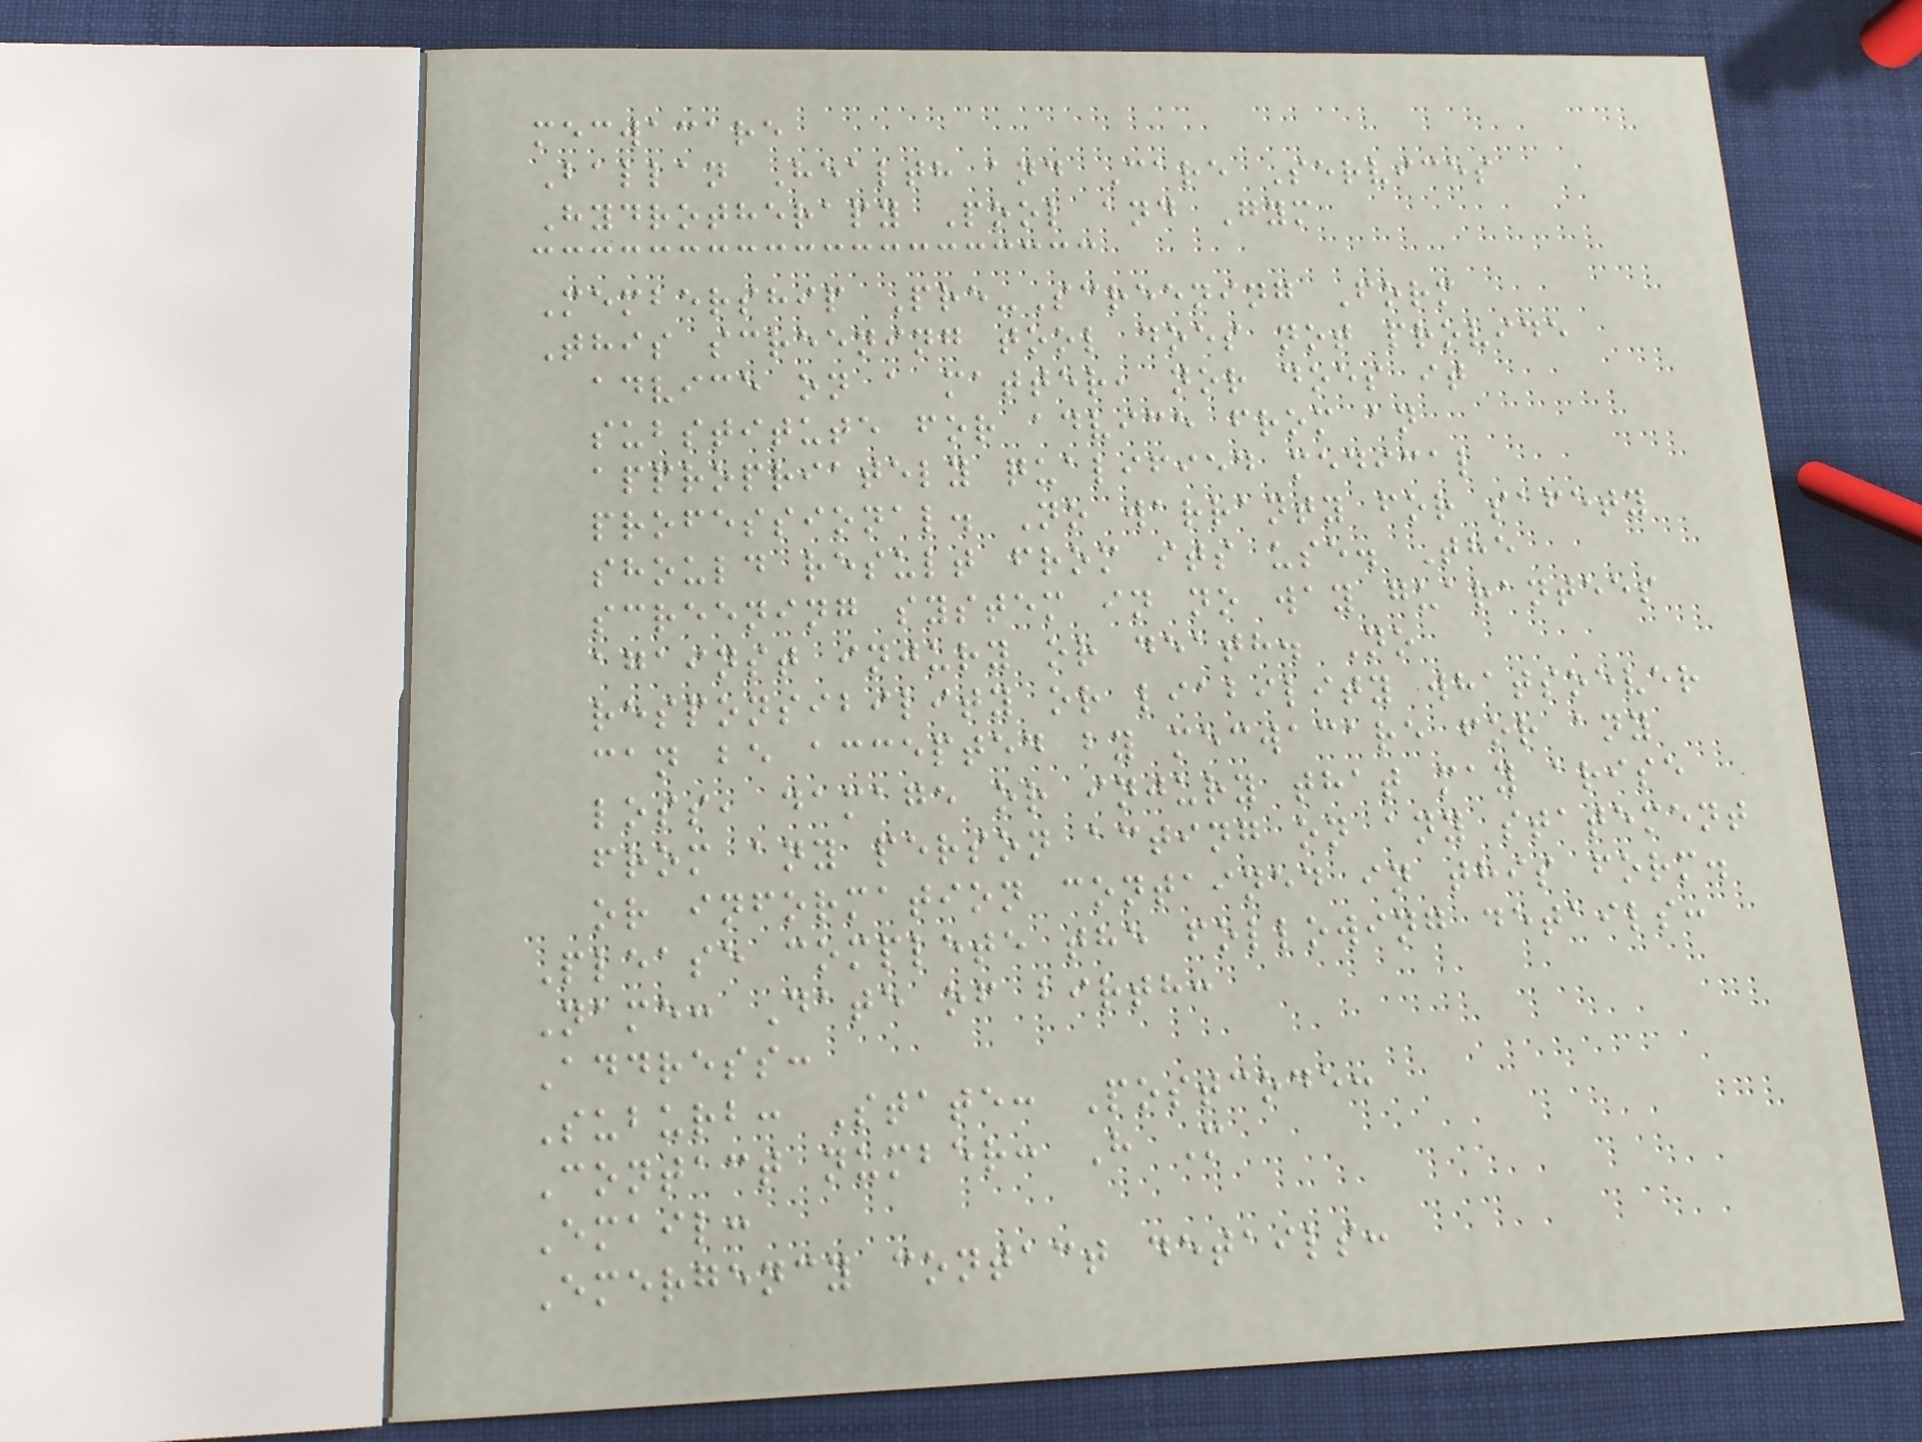mecwacare
Ballan Health and Care Services
Hydrotherapy Pool and Gym
Membership Pre-Screening Form
This screening tool does not provide
advice on a matter, nor does it
substitute for advice from an
appropriately qualified medical
professional. No warranty for safety
should result from its use. The
screening system in no way guarantees
against injury or death. No
responsibility or liability whatsoever
can be accepted by mecwacare for any
loss, damage or injury that may arise
from any person acting on any statement
or information contained in this form.
Please complete the following details:
Name: Date of birth:
Address:
Suburb: State: Postcode:
Contact number: H M
Email:
Emergency contact details:
